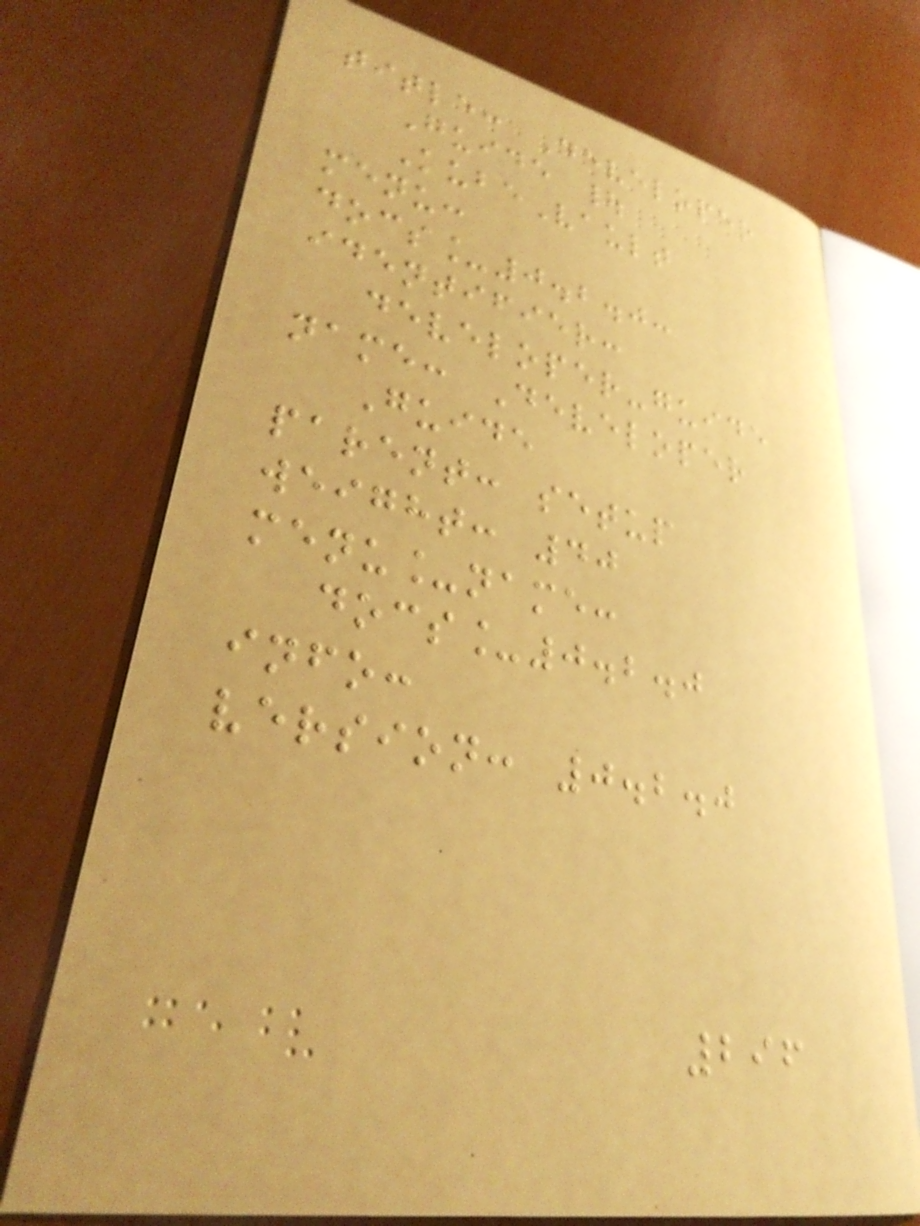title: Developer
Guide |
KubeVault
menu:
docs_0.2.0:
identifier:
developer-guide
name: Developer
Guide
parent: setup
weight: 40
menu_name:
docs_0.2.0
info:
version: 0.2.0
296
